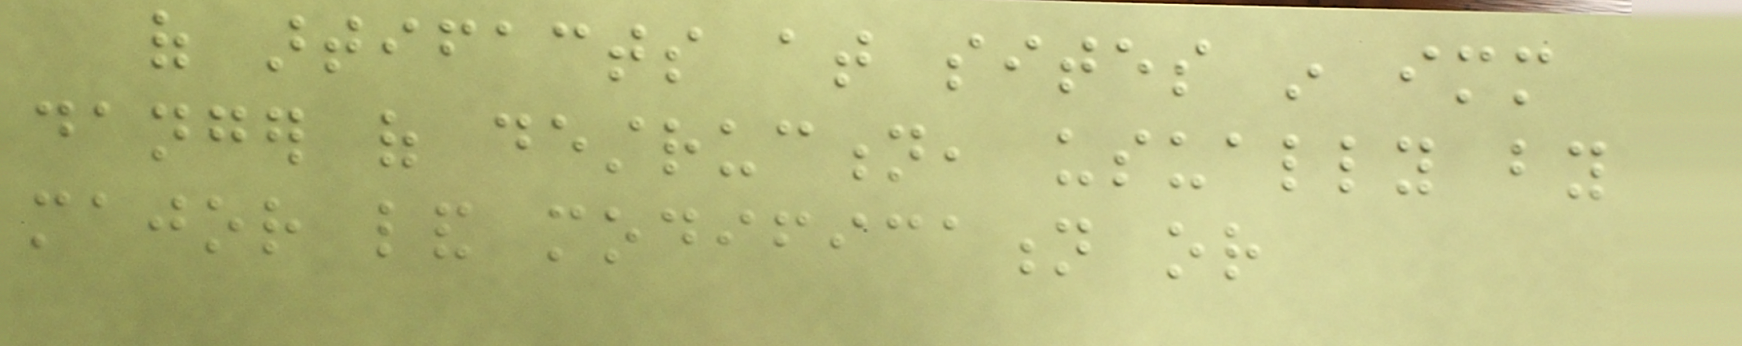of artifacts at sites in immediate
danger of destruction, usually by
major land modification or
